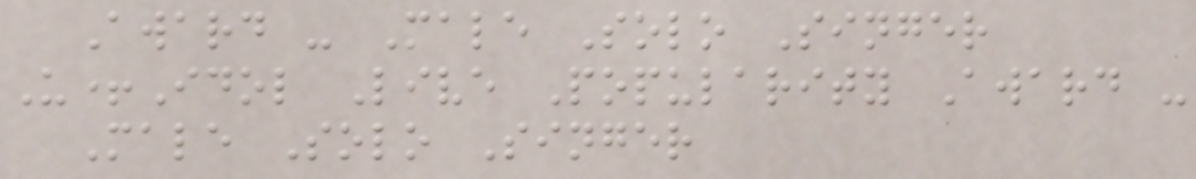Award - Male Solo Singer
U+Idol Live Popularity Award -
Male Solo Singer
